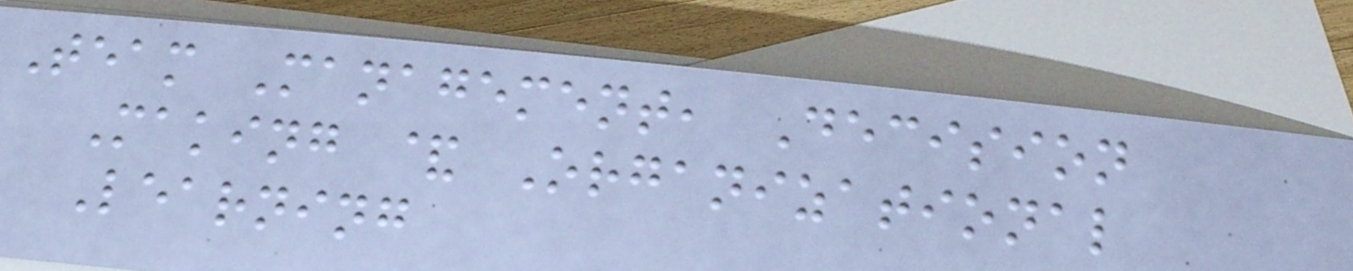Team Management, Decision
Making & Organizational
Learning
